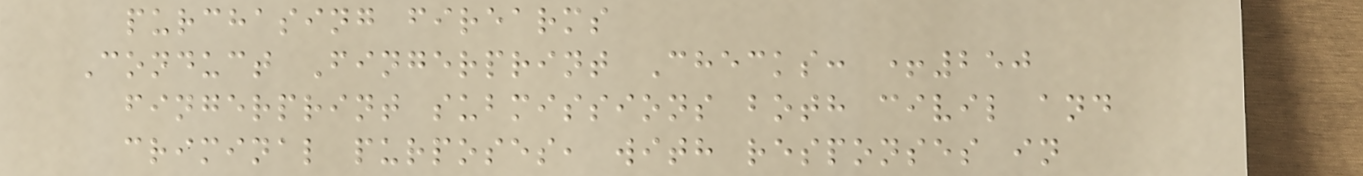purchasing firearms
Conduct Fingerprint Checks: +250
fingerprint submissions both civil and
criminal purposes, with responses in
